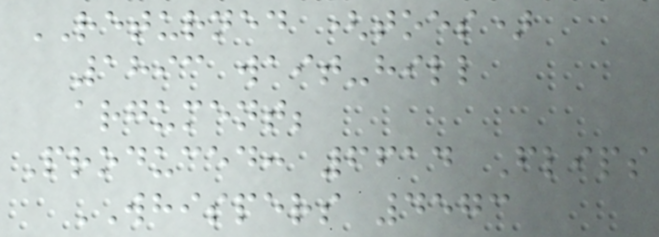RETURNED (toes)
1893 wait-hill
argument;
Produced: 6614 Flips
WHISPERS 4573
